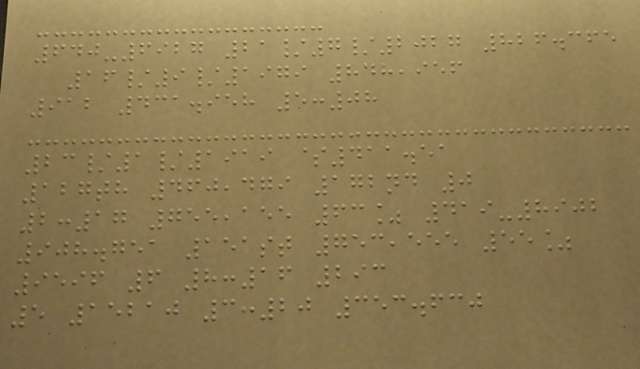640-6927 21/7/2027 826.365
16/9/1979 848,956
912 431.958 5:08
23/1/1919 $411.51
127th 460,479 172nd 0
2:17 755,155 63% 419-8902
908.751 151st 753,555 55%
9596 6 8:16 293
5 15210 3:20 353.630
